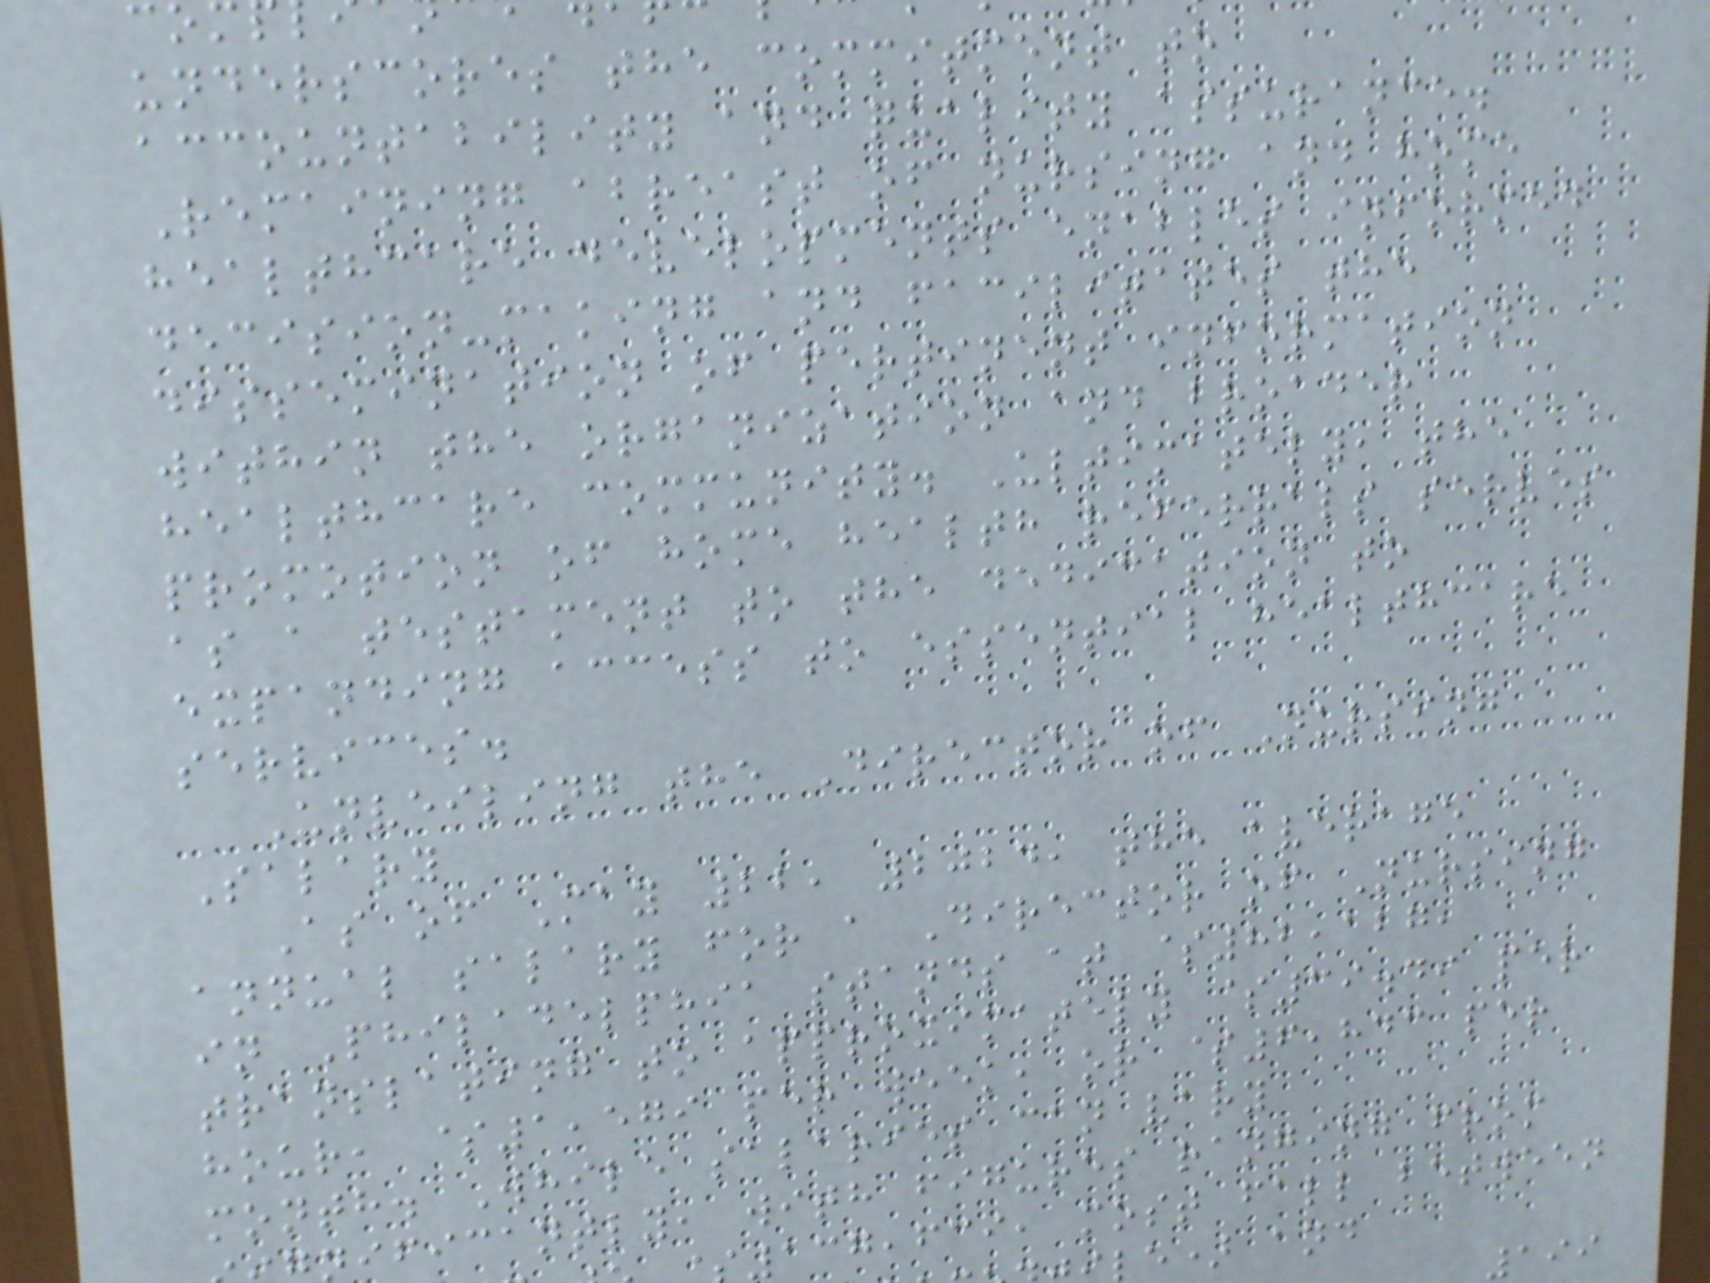underscores the commitment to
accountability and quality assurance.
Remaining abreast of nursing and home
healthcare developments enables informed
decision-making and facilitates the
dissemination of pertinent information
within the organization and broader
healthcare community. Ultimately, the
promotion of home health referrals serves
as a testament to the dedication to
expanding access to essential healthcare
services.
Unveiling the Director of Nursing
Salary
As of May 22, 2024, the average
annual salary for a Director of Nursing
in Philadelphia stands at $82,127,
translating to approximately $39.49 per
hour, $1,579 per week, or $6,843 per
month. While salaries can vary
ificantly, with figures ranging from
137,639, most fall between
199
